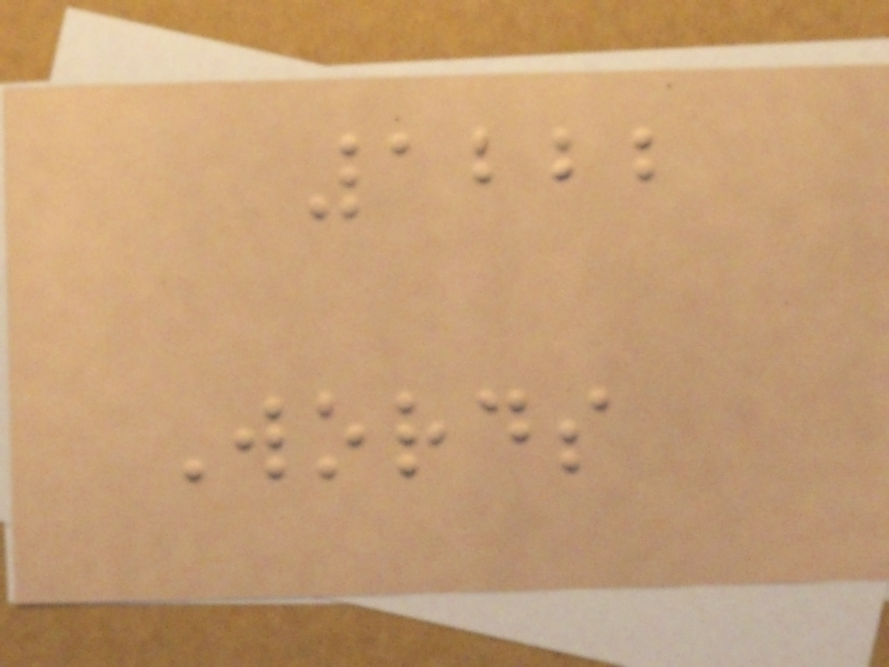1222
Words
